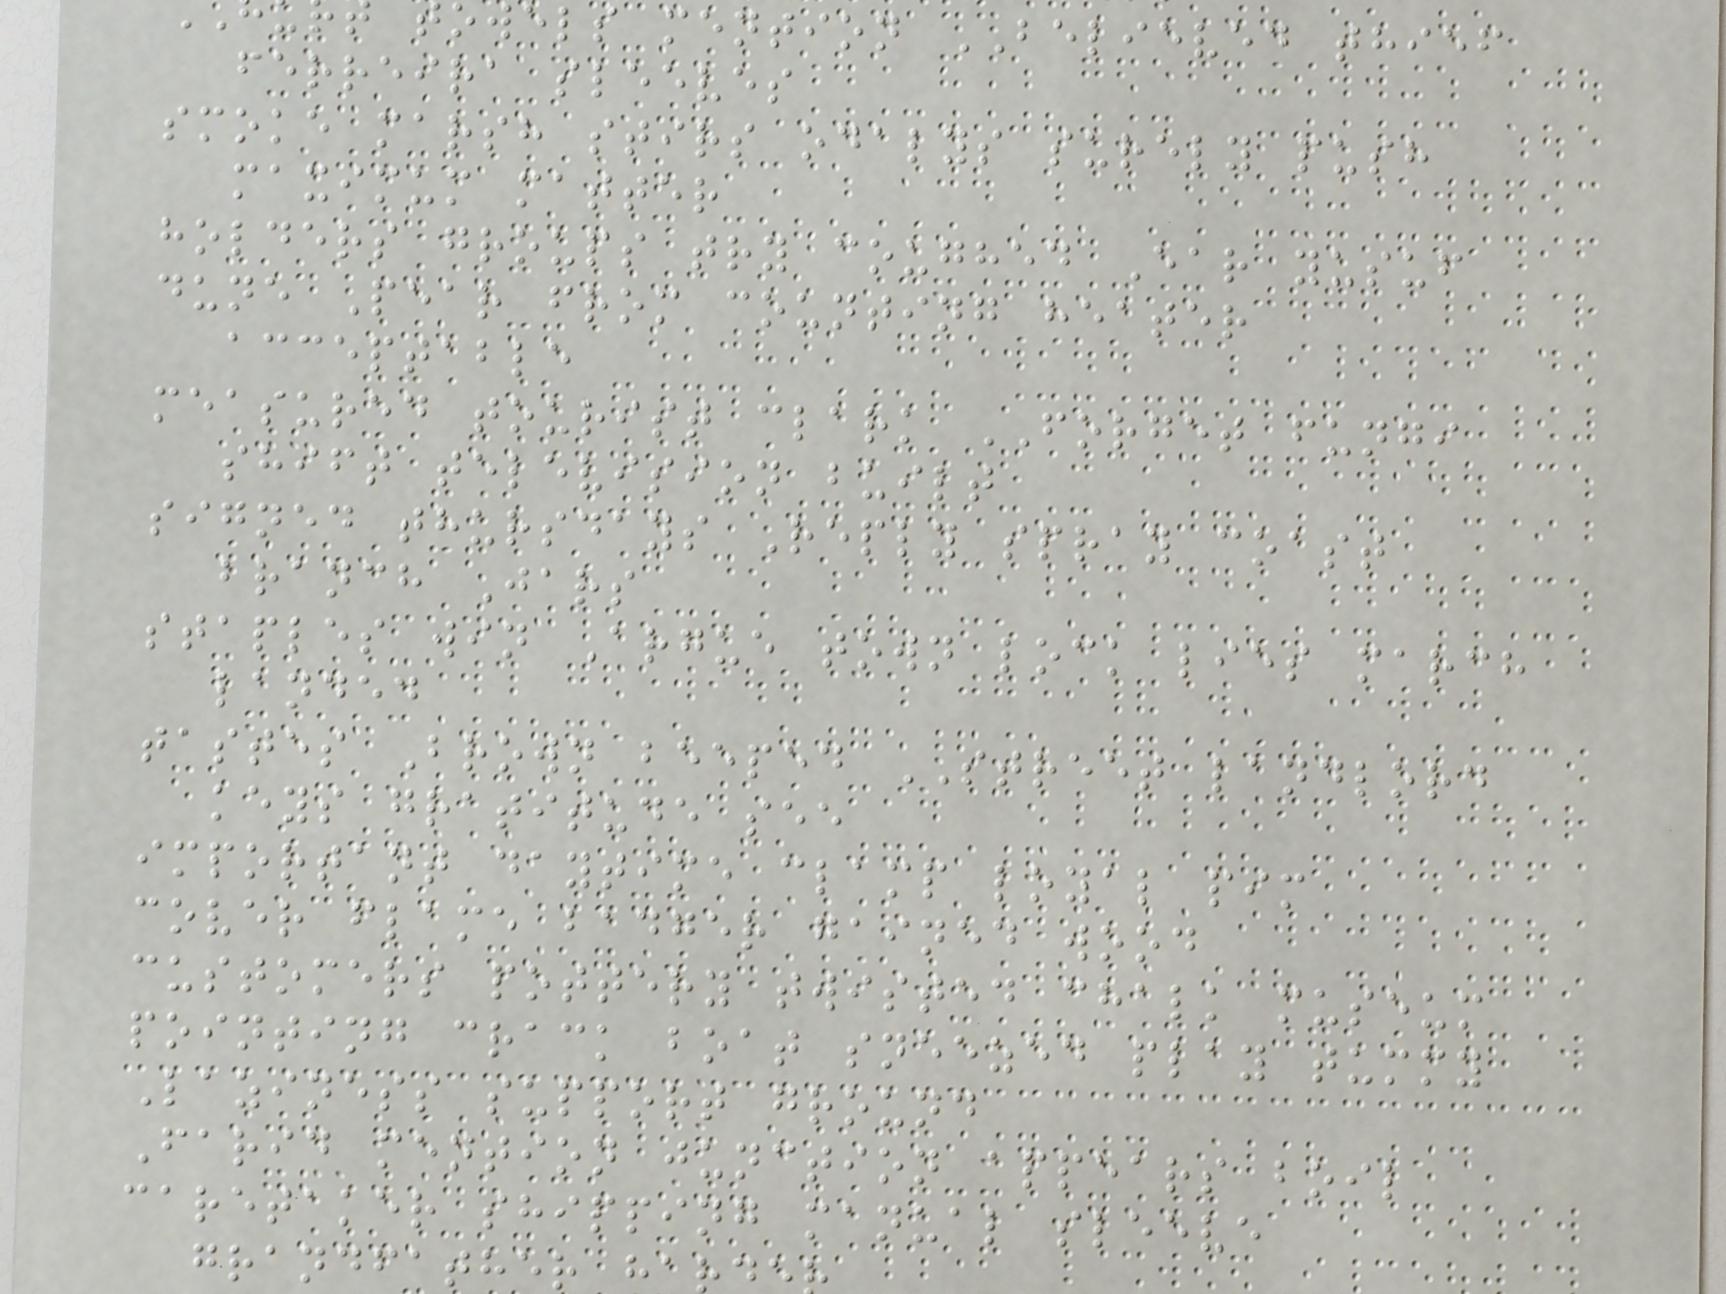owels mention BELIEVED thief
ferreira sleeves
smoke marsh stirs odalys surely push
maximum matter
holders groups try coughed Ear yusuf
dune Pear from counting heater
acceptable
measured tourist clark FORGET fungi
shift television built
signed thursdays Reply spray coast
branch Jars
staples win Argue town lock lies march
landed
tastes Brown beeped STREET landlord
keys gratitude see
important daytime clamp loyal pim
cover flame badger gained wood
customers pottery twisted chalk museum
pointing crack boat sneezed play tummy
Laziness support ground
Farid mention junction appears boil
caretaker shipping manual sleeve
grandfather ha
